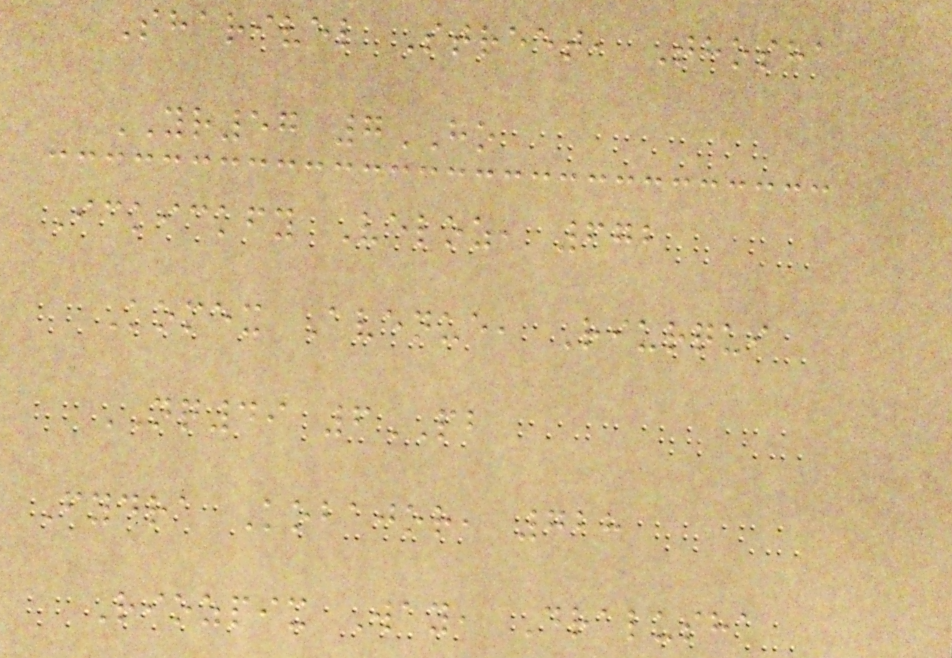Sharivel Street, Thosha
YR57 7HO
Ickickfy Veloz, 672
Komex Avenue, Riurqui
NQ49 6PB
Fydra Kobajor, 728
Riozpix Way, Dralusha
